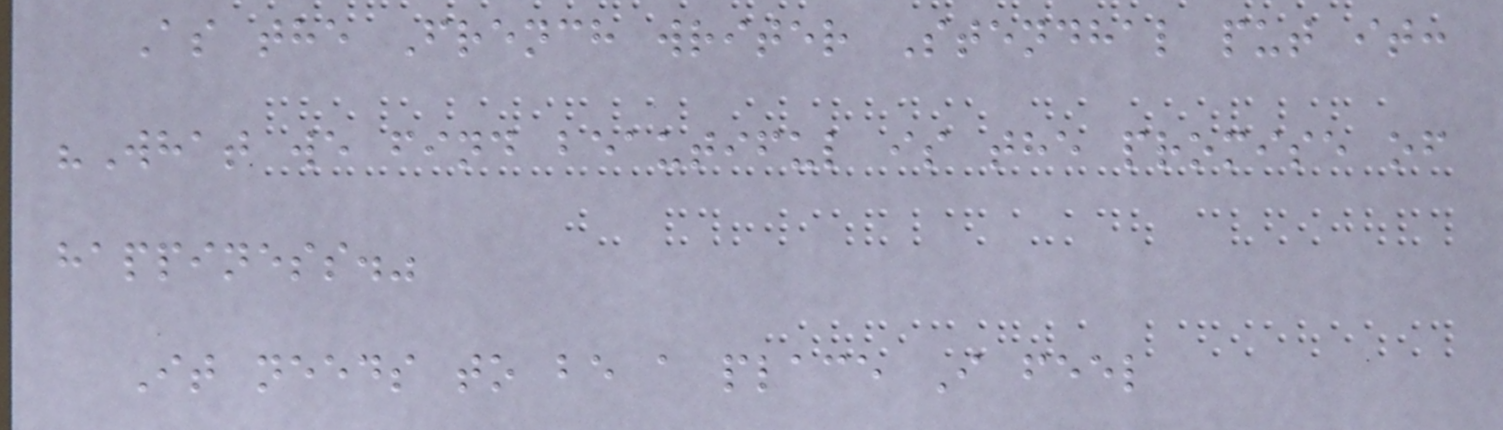As the French writer Stendhal put it:
"What we find beautiful is the promise of
happiness."
It needs to be a place I feel
